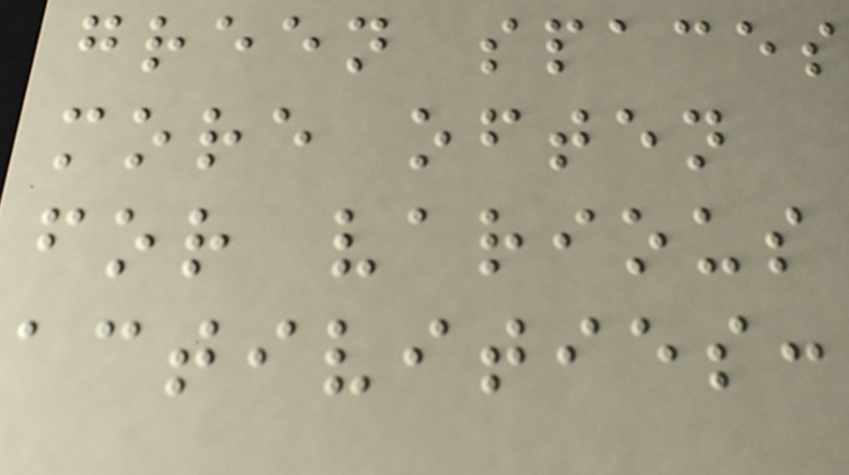green spaces
more often
for various
activities:
